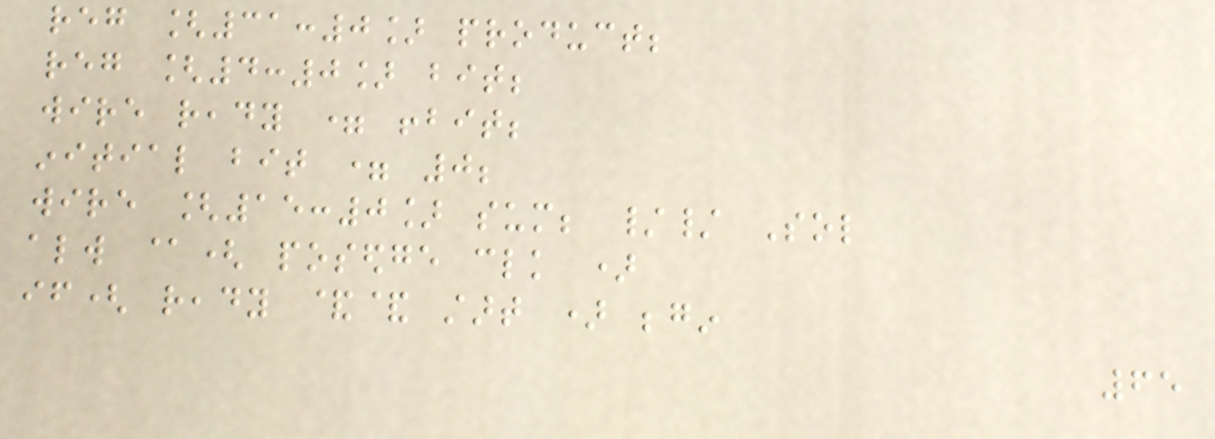reg [31:0] product;
reg [4:0] bit;
wire ready = !bit;
initial bit = 0;
wire [15:0] sum; // Sol
always @( posedge clk )
if( ready && start ) begin
65
